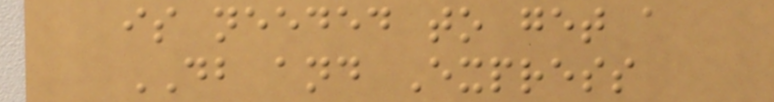is needed to get a
DB and Express
